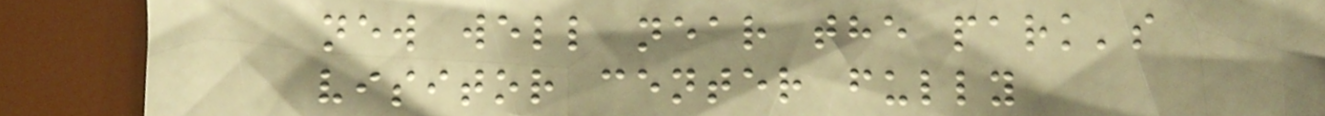new well near the park's
visitor center fully
